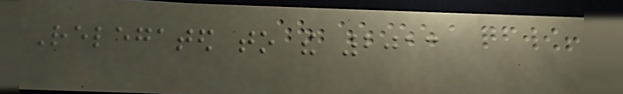Relegated to the 2013
